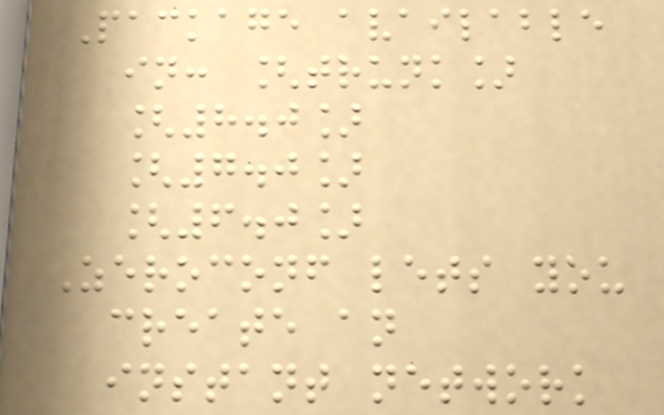Package available
in: [trunk]
[8.0]
[7.0]
[6.0]
Zeroconf lets you
create an
instant network
